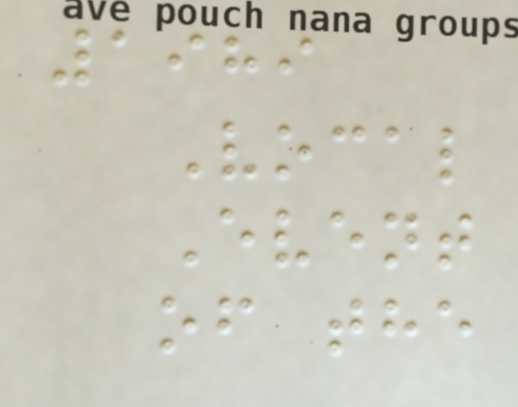1989
Vocal
Event
of the
